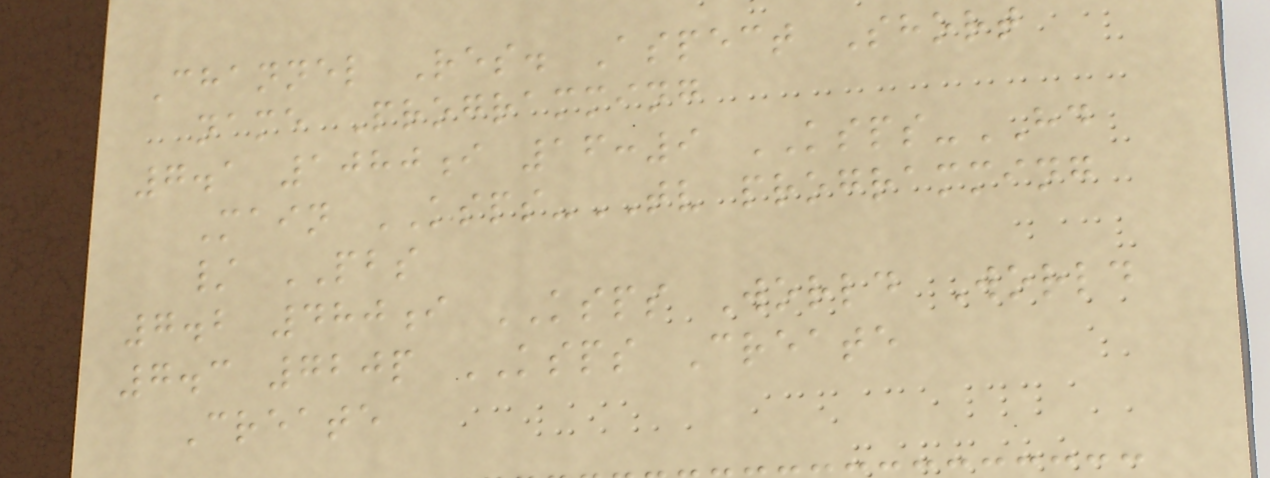Channel Res. Aspect Short
name Programming
7.1 1080i 16:9 KSPS-HD
Main KSPS-TV programming
/ PBS
7.2 480i KSPS World World
7.3 720p KSPS Create
Create
